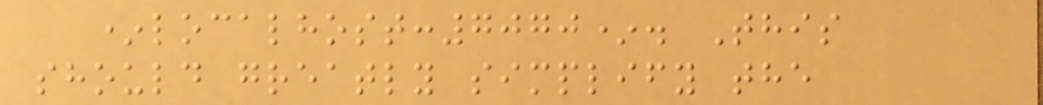*localhost:7070*. This
should greatly simplify the
